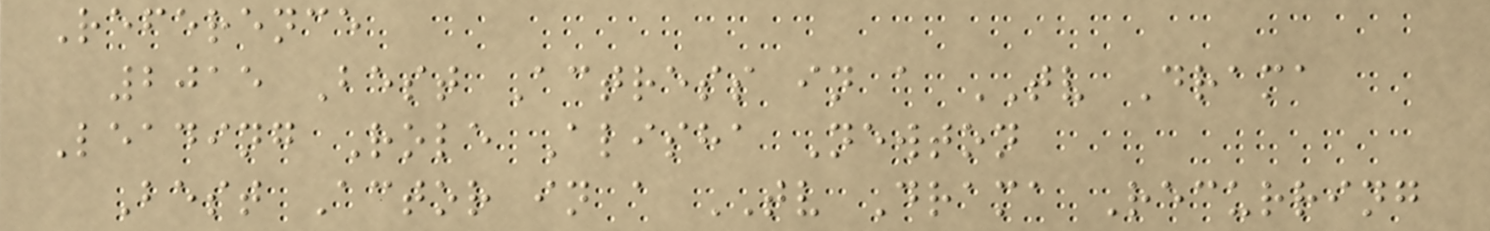Reference
2015 Best Actress in a TV Drama
Leading Role Alisha Newton
Best Actor in a TV Drama Recurring
